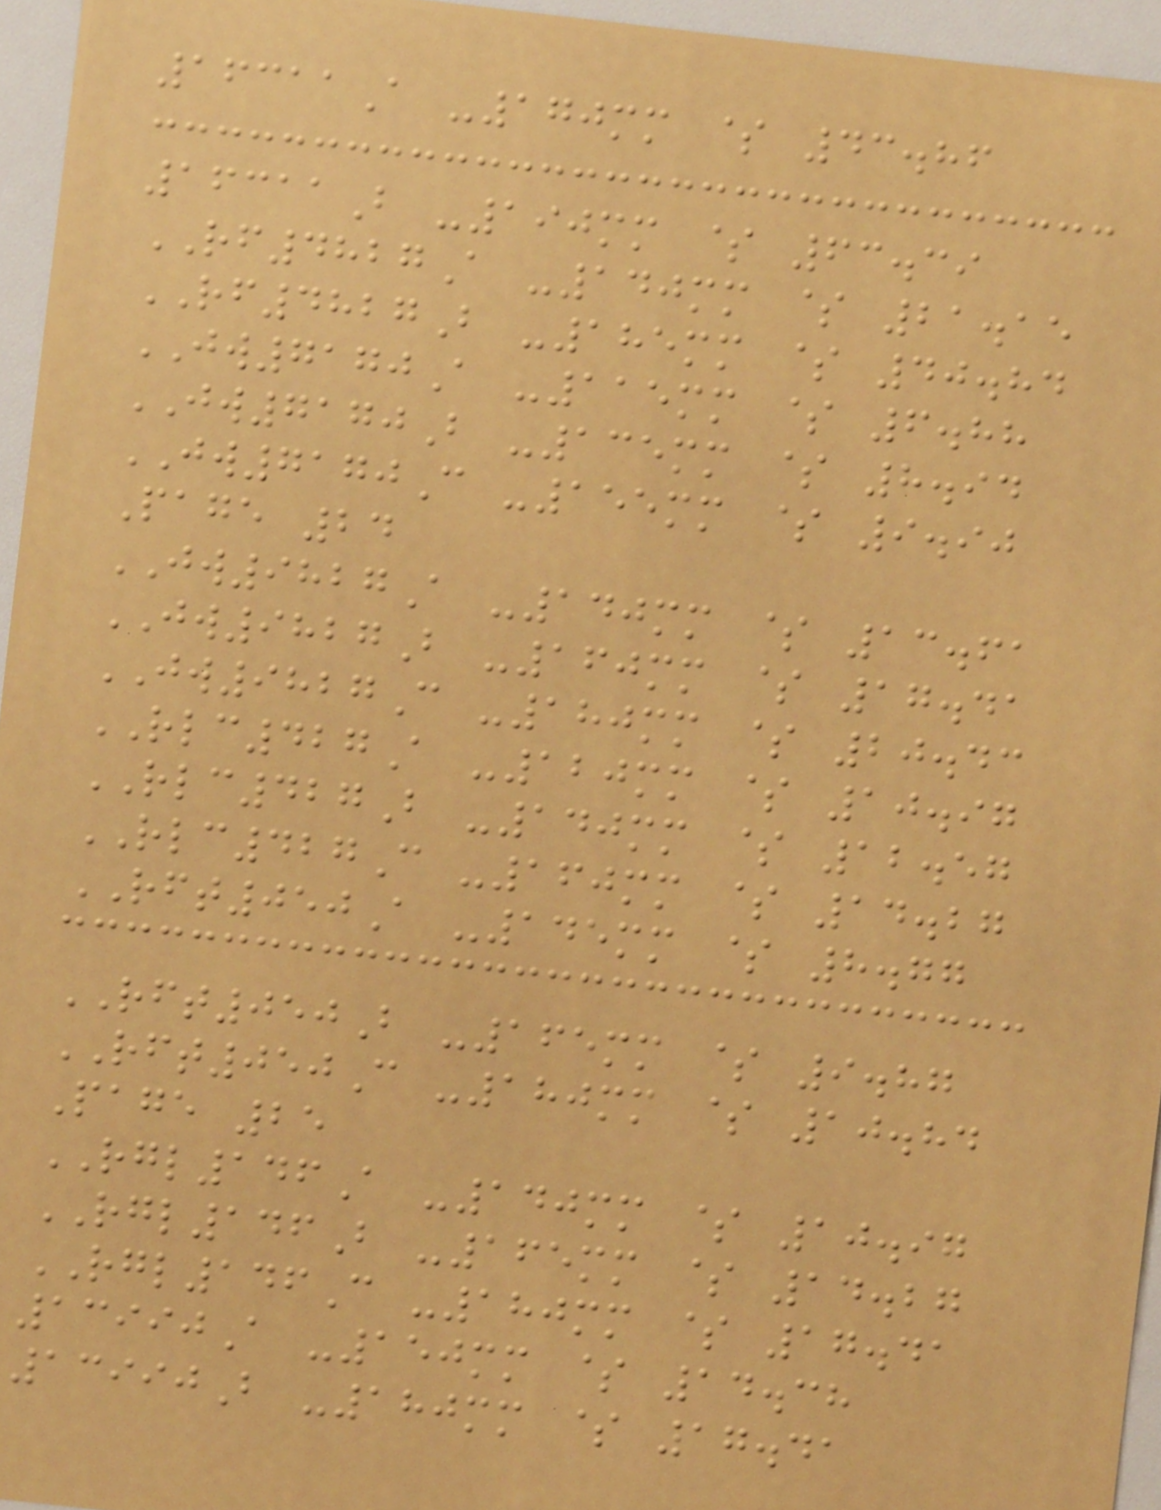16311A -170mm $ 43.86
16311B -190mm $ 63.39
RF4827A -140mm $ 21.15
RF4827B -185mm $ 40.84
JW7170A -115mm $ 6.88
JW7170B -135mm $ 8.94
JW7170C -155mm $ 9.90
Page 24
JW9827A -140mm $ 13.61
JW9827B -160mm $ 17.41
JW9827C -180mm $ 20.43
RLC427A -120mm $ 10.97
RLC427B -140mm $ 12.57
RLC427C -160mm $ 14.27
RFT050A -145mm $ 8.77
RFT050B -165mm $ 9.87
RFT050C -180mm $ 10.84
Page 25
RGL146A -140mm $ 10.97
RGL146B -165mm $ 14.27
RGL146C -180mm $ 17.41
13990A -150mm $ 14.38
13990B -180mm $ 17.41
